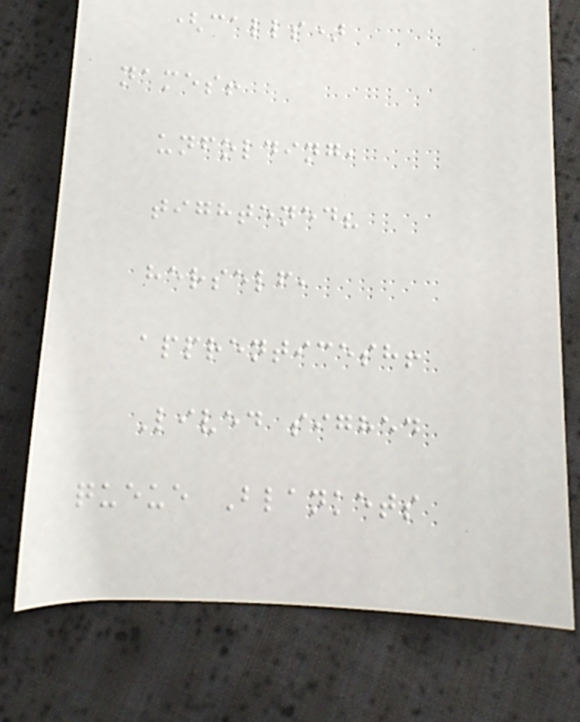(calls)
names!
unfolding,
tightened?
herself,
apprenticesh!
Lived sighed
queue Blankets
